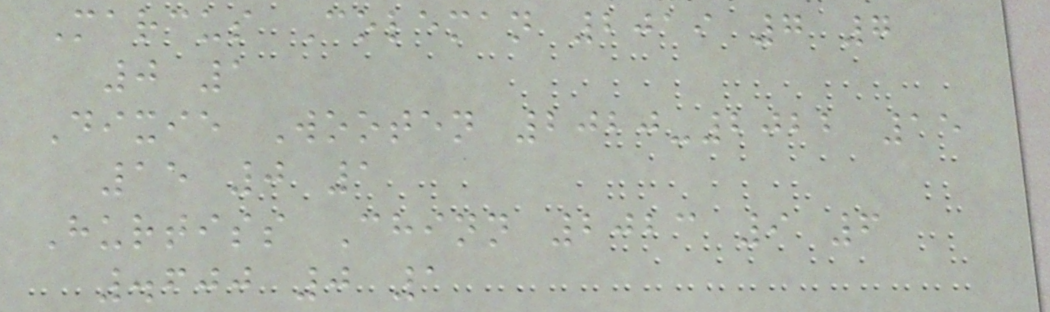Marcus Coleman 2019 7 7
0 1
Dixie Wooten 2020-2022 15
15 0 1
Hurtiss Chinn 2023 9 6
.600 0 1
